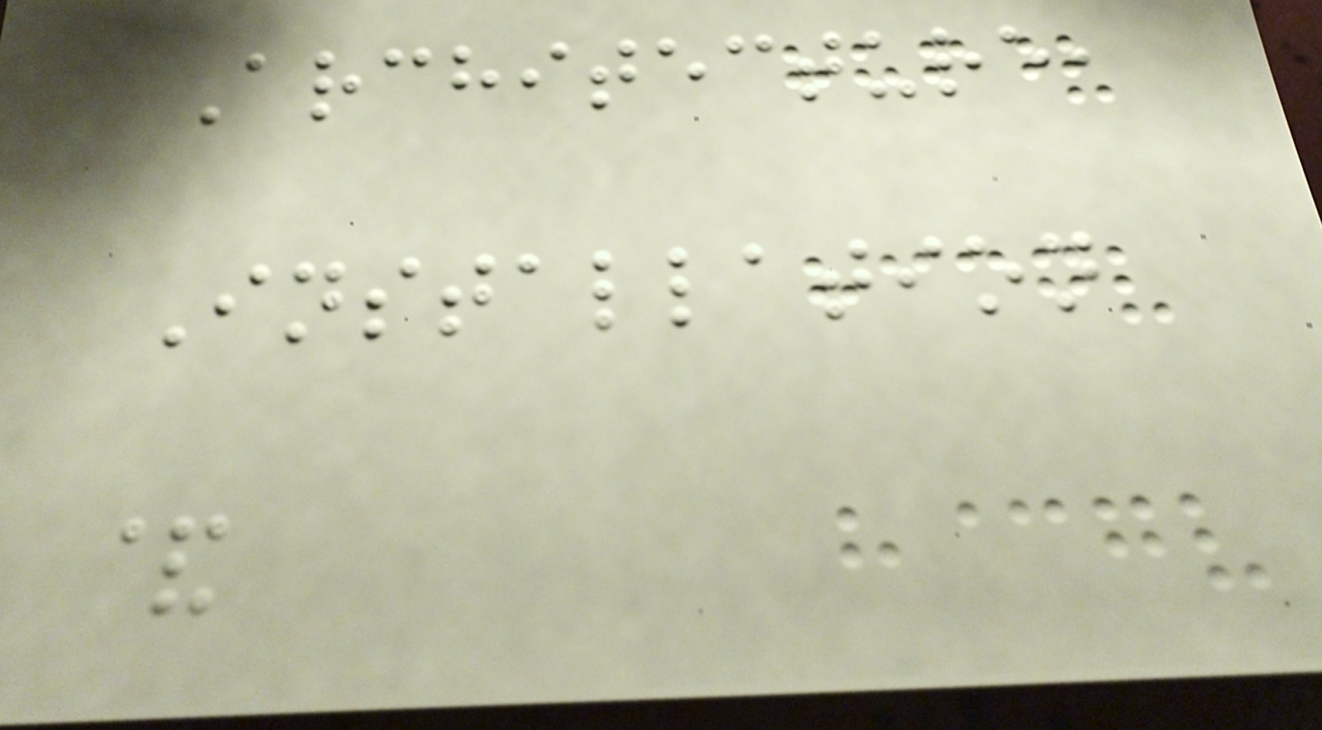Architecture,
Installation
&
